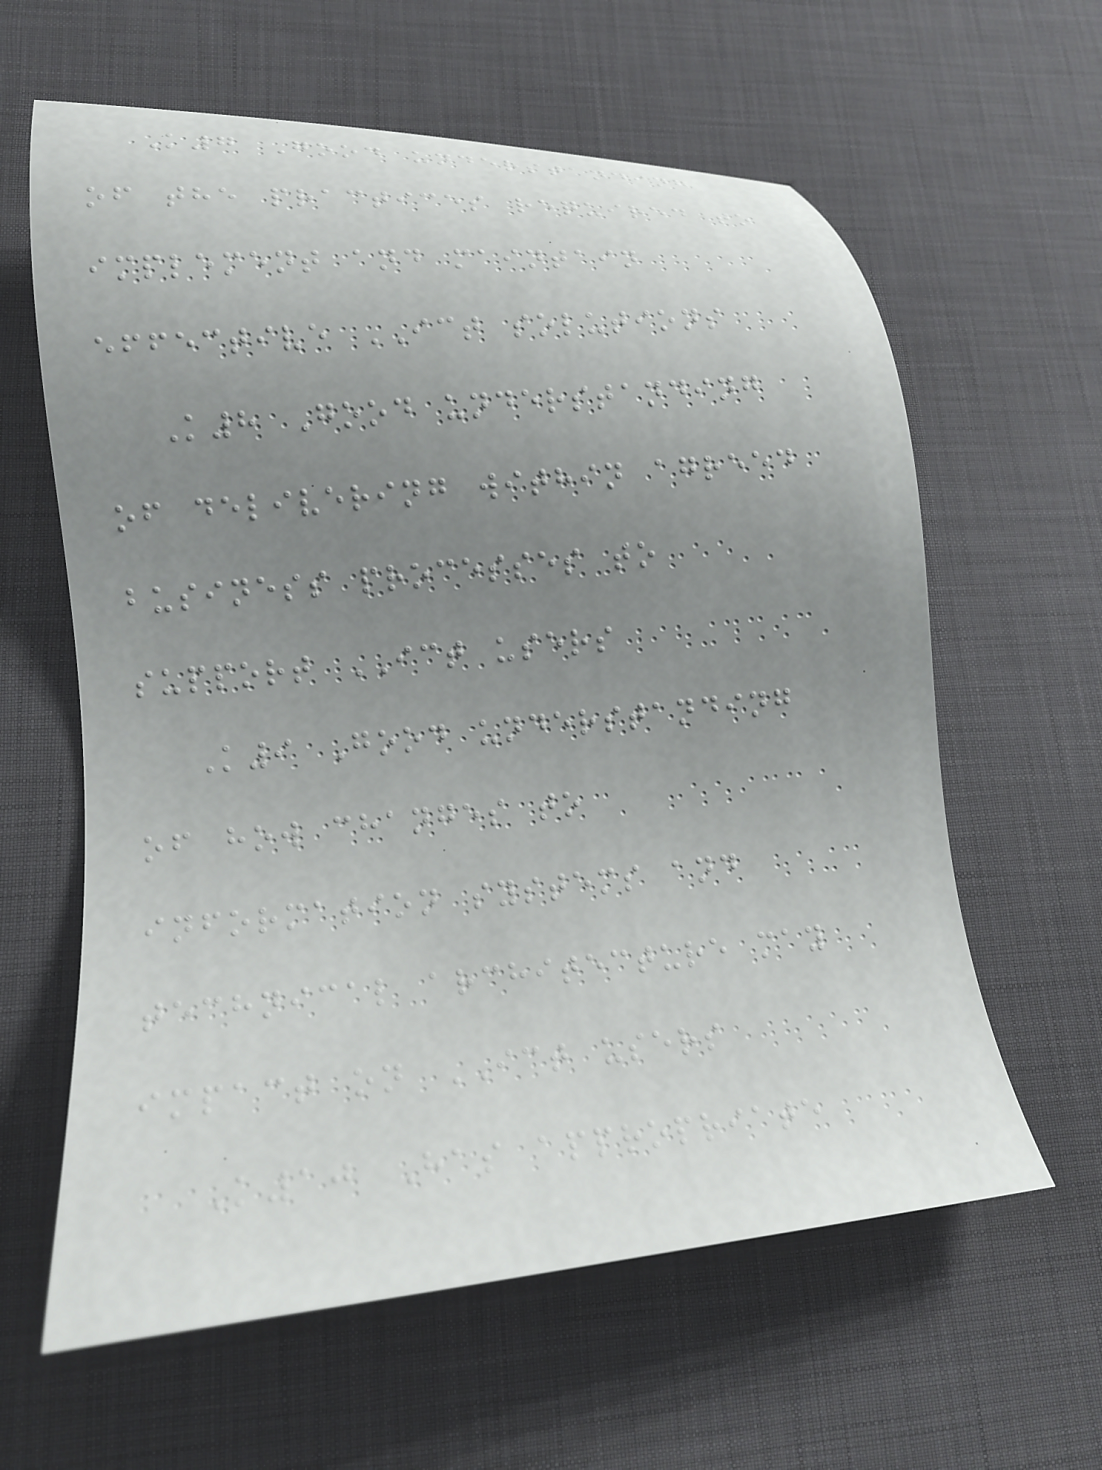K7 Good understanding
of the practices required to
implement and maintain
effective ICT solutions
K8 Good understanding
of delivering within agreed
business processes to
support ICT users
K9 Good understanding
of how changes to
information systems and
technical architecture may
impact on ICT users
K10 Has appropriate
